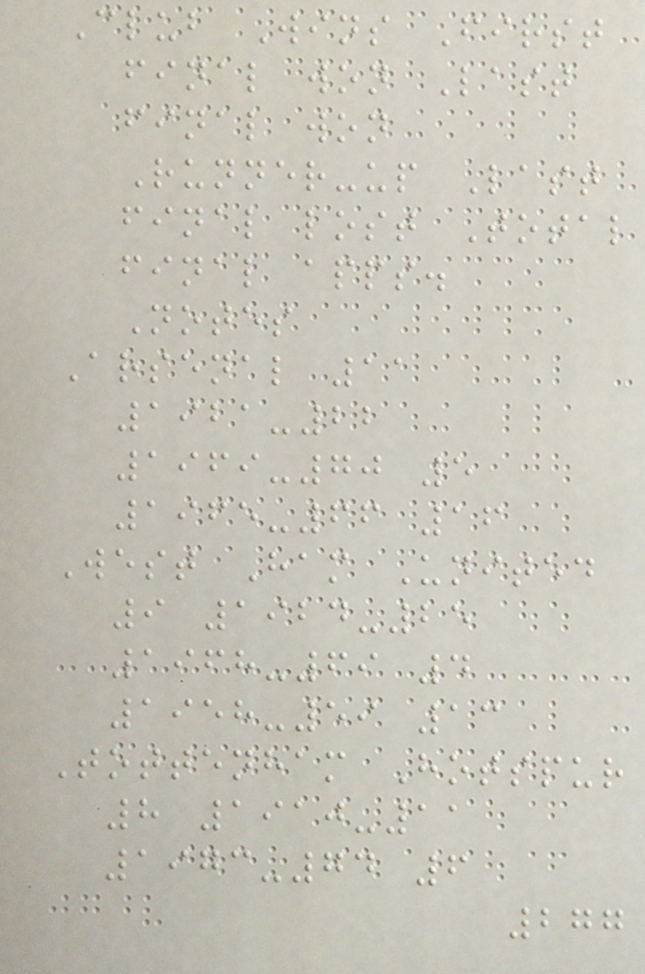Club Wins First
final won Last
final won
Runner-up Last
final lost Total
final apps.
Notes
Arsenal 11
1921-22
1969-70 5
1965-66 16
West Ham United
9 1924-25
1968-69 4
1958-59 13
Tottenham Hotspur
8 1910-11
1973-74 6
277
